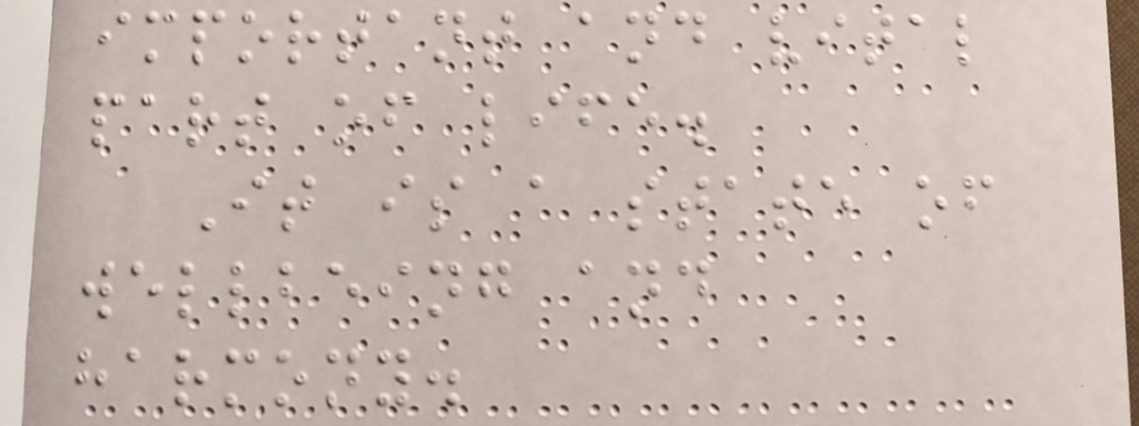important and vital
part of life.
It is a state of
wellbeing and
harmony.
